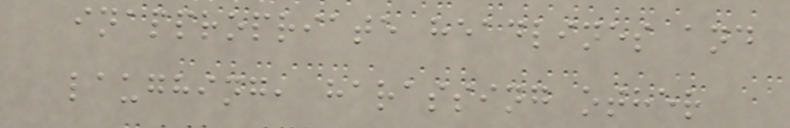inappropriate headlines and
laughing, harassing other
